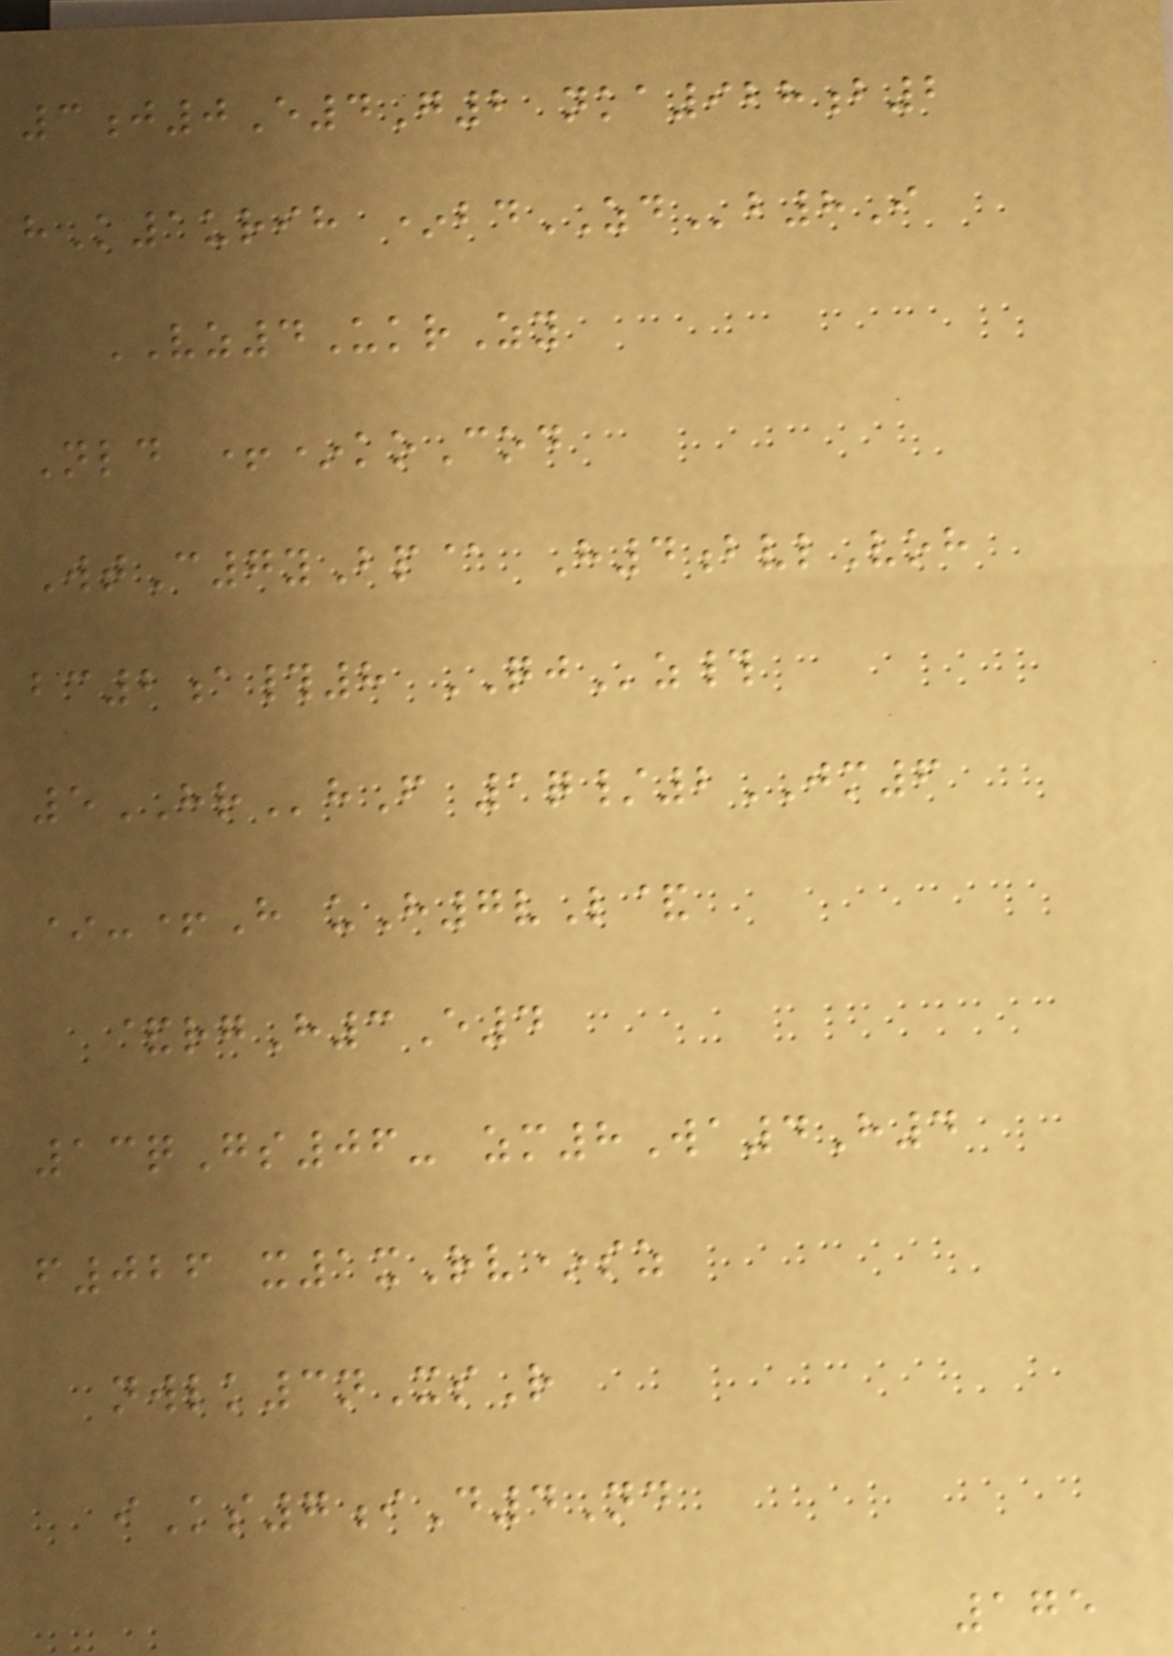3j0E4G2 nka928b2
hK1urih *bdZDb8I
VZ4UkrZy
Nld +*koCod
WtC7yBp@ H4bvlVoh
bc2a#8 QJz#
5HRhF 1q/2JM6
*-+H uH7vL&
&rgH3E4
13qGs06- zm8Wa4H4
f026 x1xRv*sz
nwlk3nXsR
iKs7iD4Nd
175
